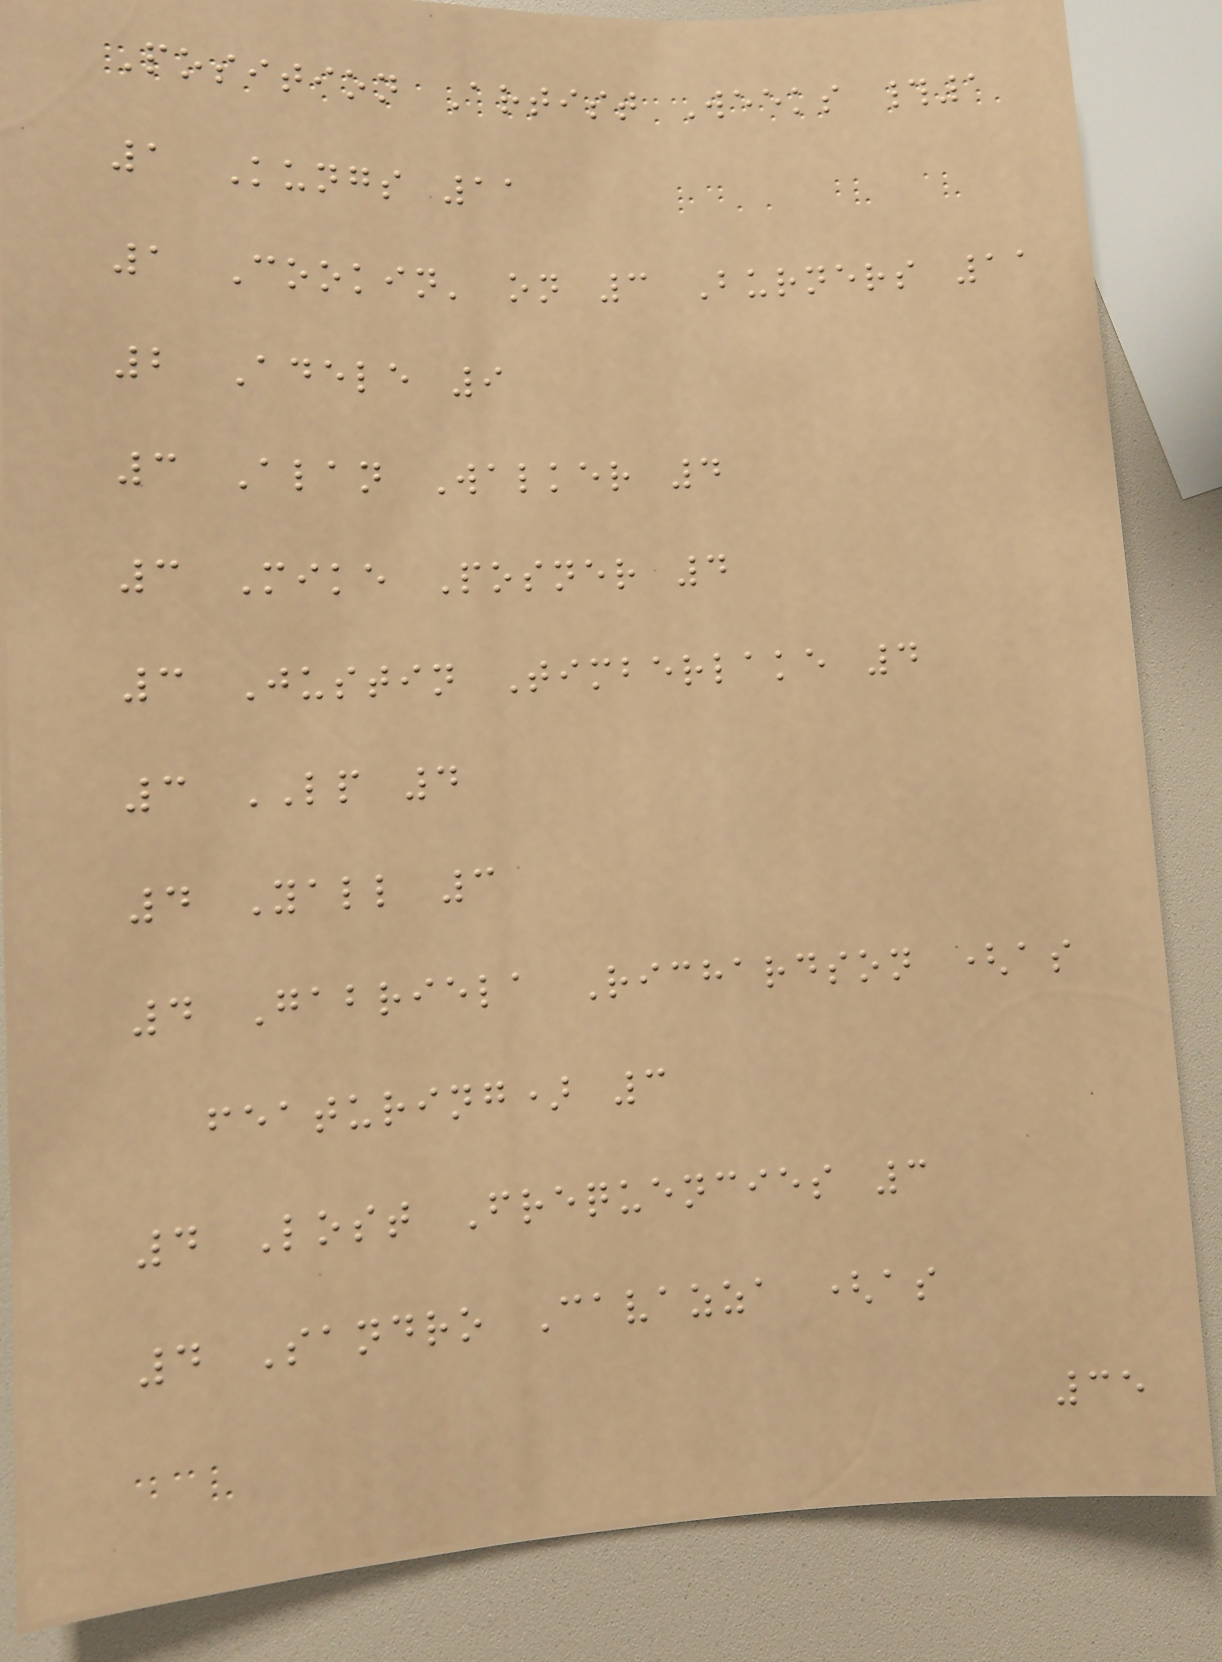Position Artist Weeks #1
1 Kungs 11
1 Cookin' on 3 Burners 11
2 Adele 9
3 Alan Walker 4
3 Mike Posner 4
3 Justin Timberlake 4
3 LP 4
4 Yall 3
4 Gabriela Richardson (as
featuring) 3
4 Lost Frequencies 3
4 Sandro Cavazza (as
35
